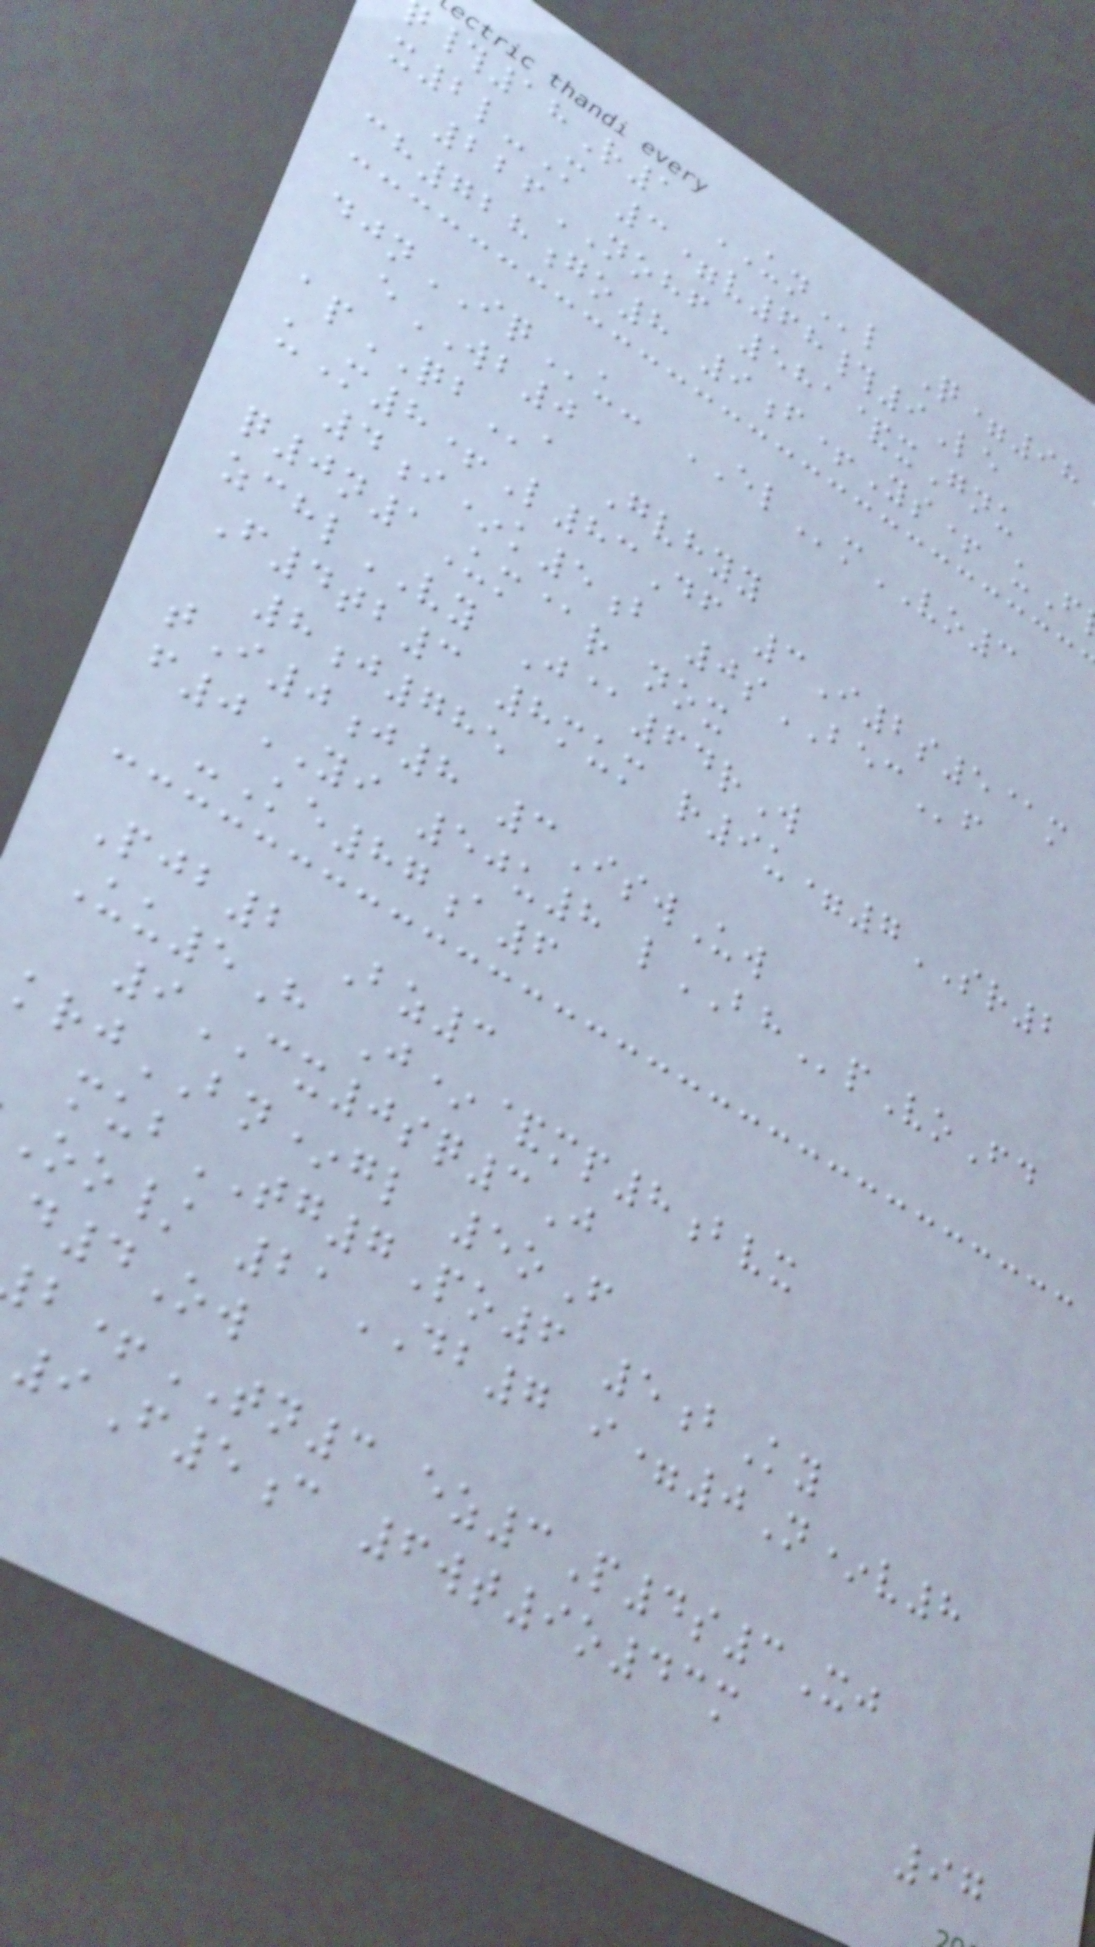#18R1 UNl Q=98
x2l-M 3=v68#9Le
226NOHF 581&xGnu
ch728go8 9f+Ys+ uF
djnIQu- ELmVO3
eWB0
apQBa Gvhyy
uM8+L83Df 3I2s5@m
4i*k5b 0sBECf
q0n1Um@r nox
zchlVY J@64rW
F4tb3 8mum r9u=7SR2
8j785
tI0j8 3IswUw
f0YI 50u8 lBHpVoFd
-Ke87a6
Pjb2 Bz3
Uu5H J*&mp8bvx
9CX0sq3J
krjBN*gl 5oF
mubTG7Po6 5bKy
Oo/ 21DB7 i=0N*v8
d4Ow
+TN3 ez3P4s3Xj
9F5c 6wt9o43m
97
